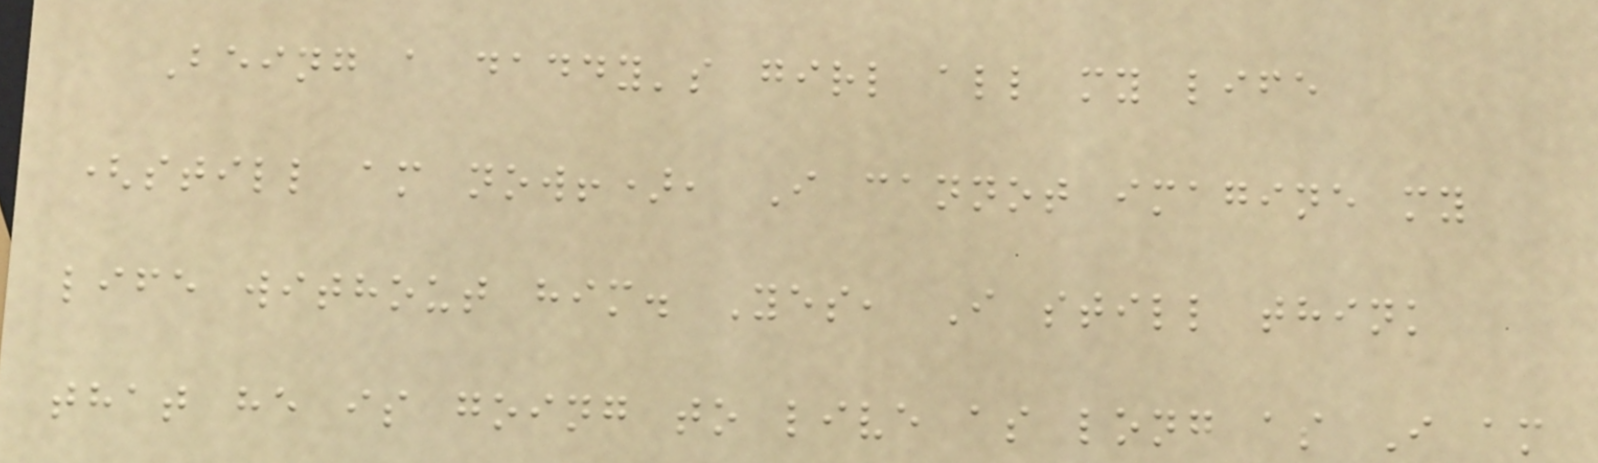Being a daddy's girl all my life
(still am now!), I cannot imagine my
life without him. Yes, I still think
that he is going to live as long as I am
